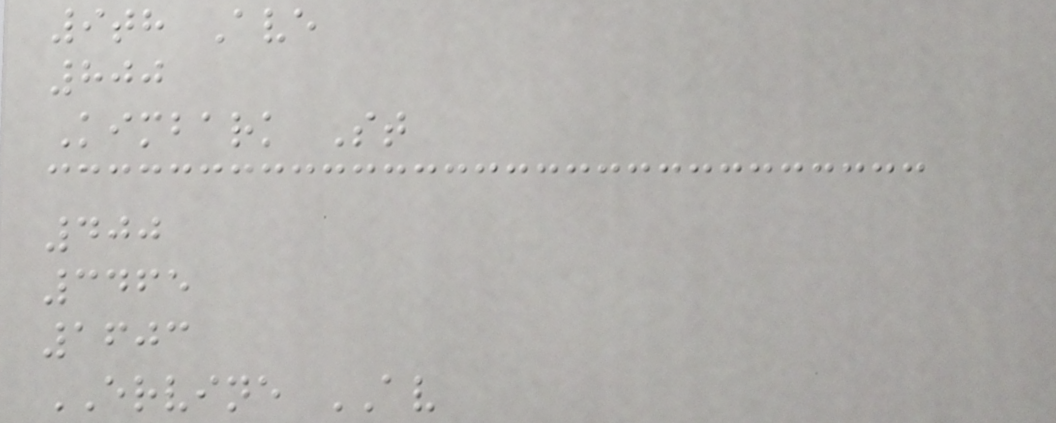9th Ave
800
Kimbark St
400
3465
1603
ERVINE AV
